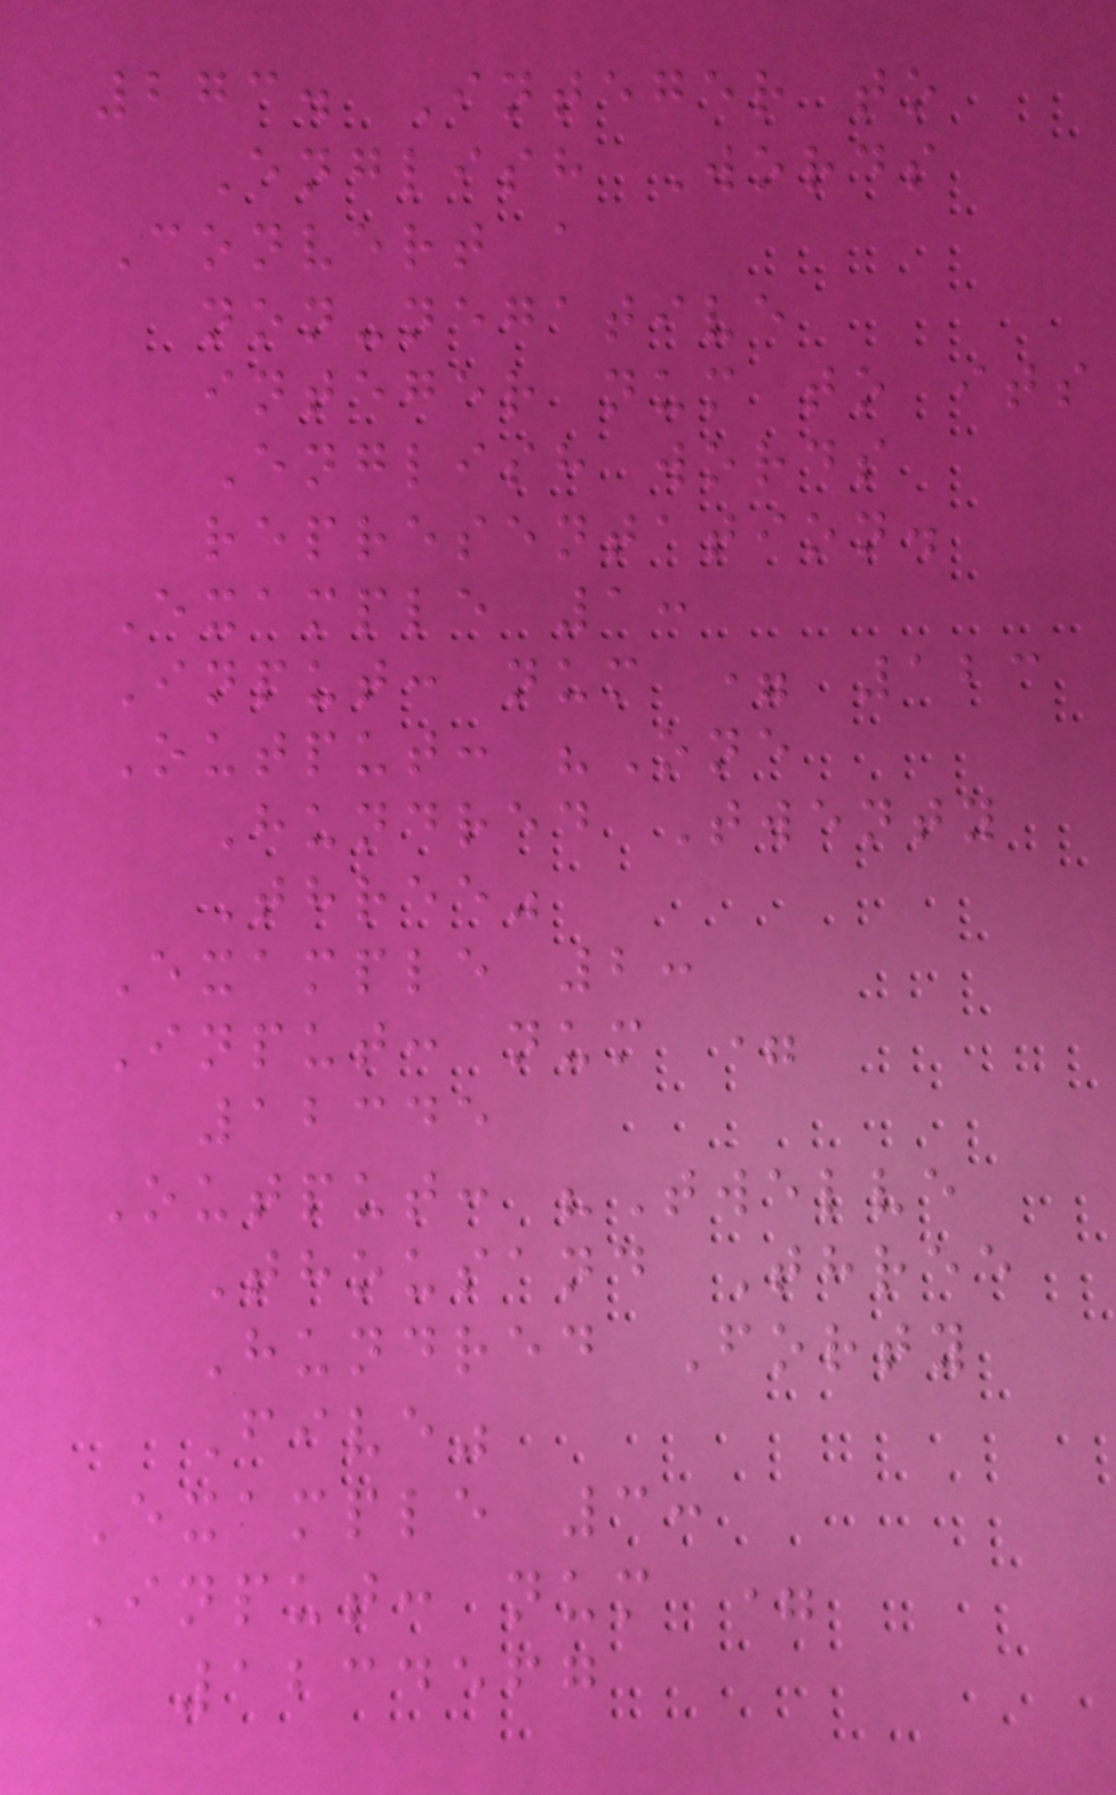273. Integer to
English Words
Convert a
non-negative
integer num to its
English words
representation.
Example 1:
Input: num = 123
Output: "One
Hundred Twenty
Three"
Example 2:
Input: num =
12345
Output: "Twelve
Thousand Three
Hundred Forty
Five"
Example 3:
Input: num =
1234567
